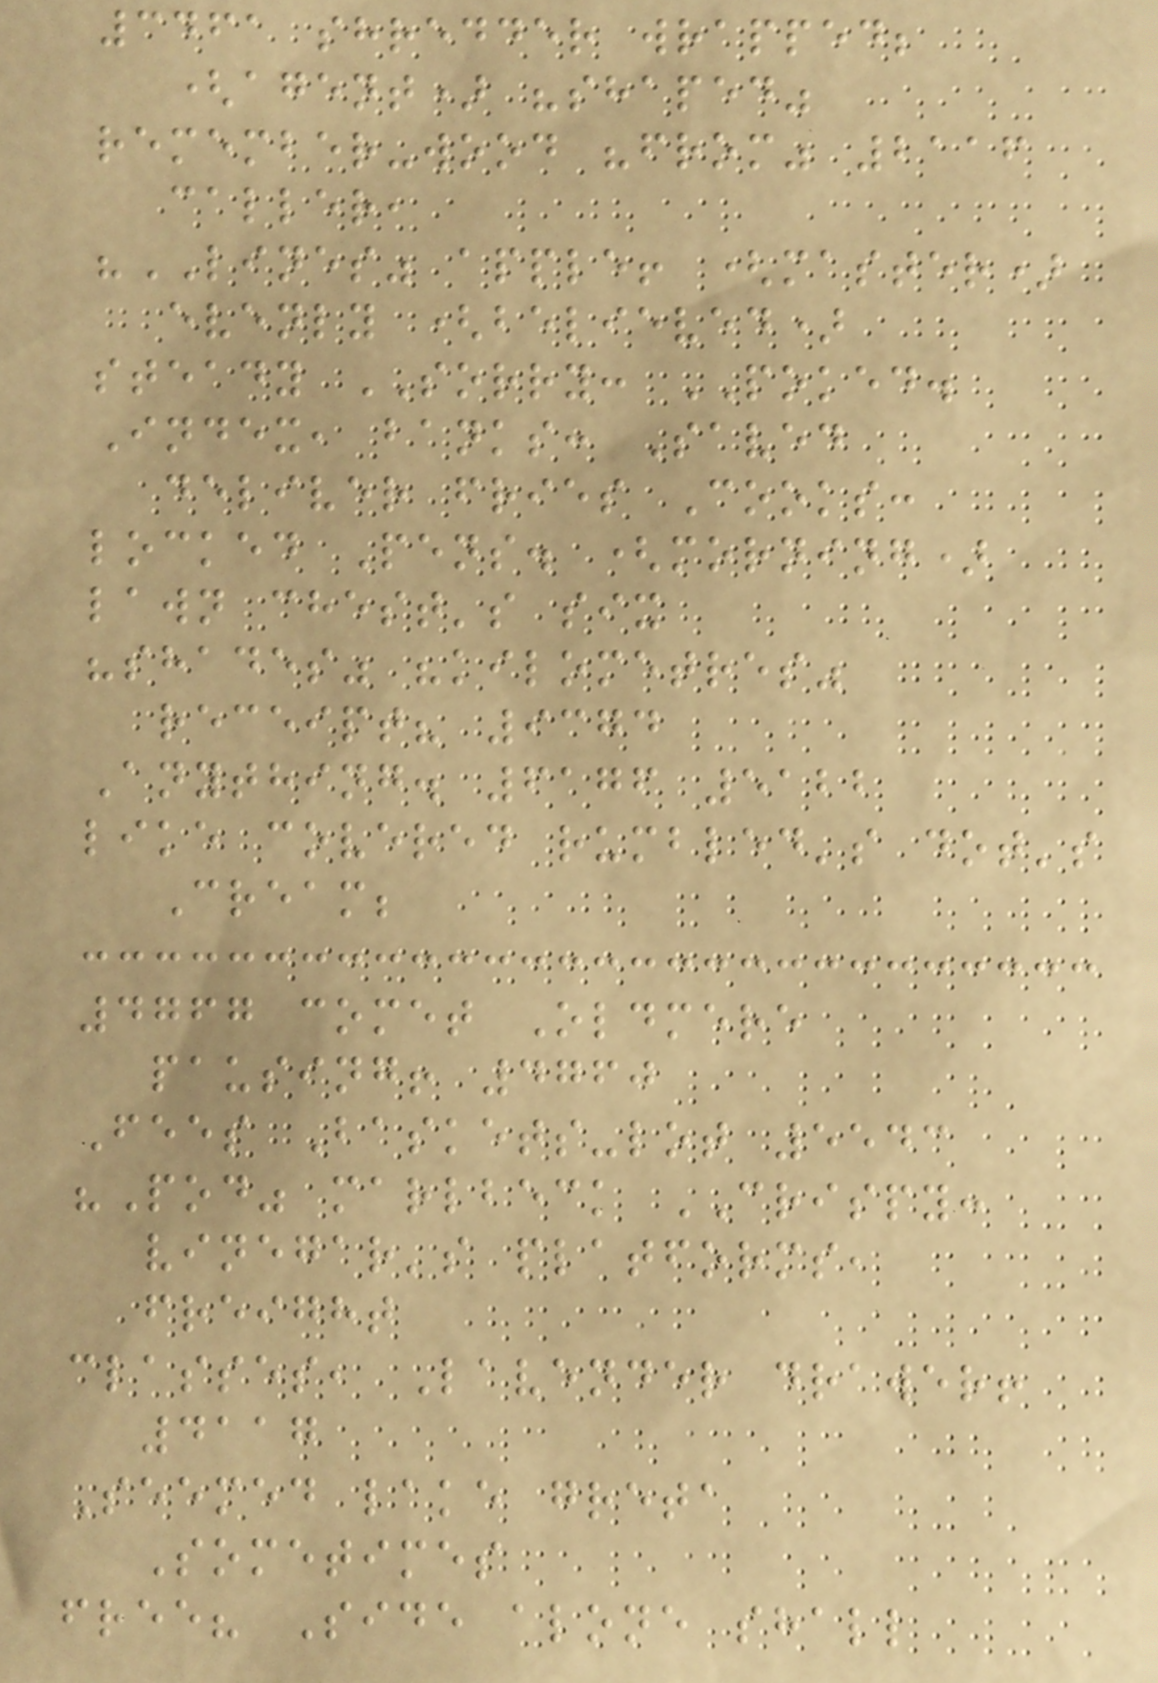3461 shredder wrapped;
(agent) "shaped"
remember-wood "from" 2116
caller,
"LINES" apple! (master)
evenly (believed)
steady SORRY: POKED.
Index, banks: Saved
deliver fries Cooks:
locked Pens. (morning)
lawn chest's six
"shades" "kilometres"
receipt? 9374
Anything. 6176 5122
like covered rumbled's dot's
Cream;
4767 comet Oldmere
pausing! 4760
Fees Baskets-lot 5543
"Pod" marlbeck CRISPY:
vinegar's platforms,
freight
classes, Lavender drawer!
4117
Seemed lake greta
Sometimes
free? Side alone shall
